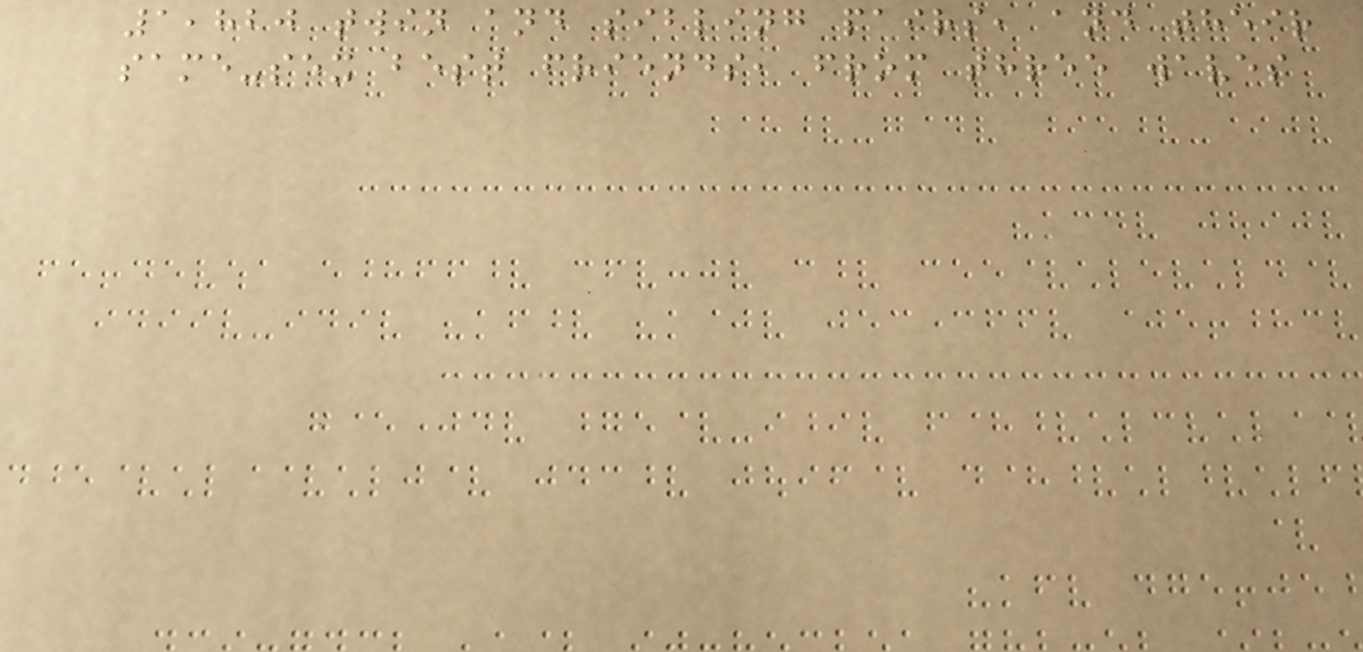1,820 twin and sibling pairs, and their
same-sex best friends, from three waves
